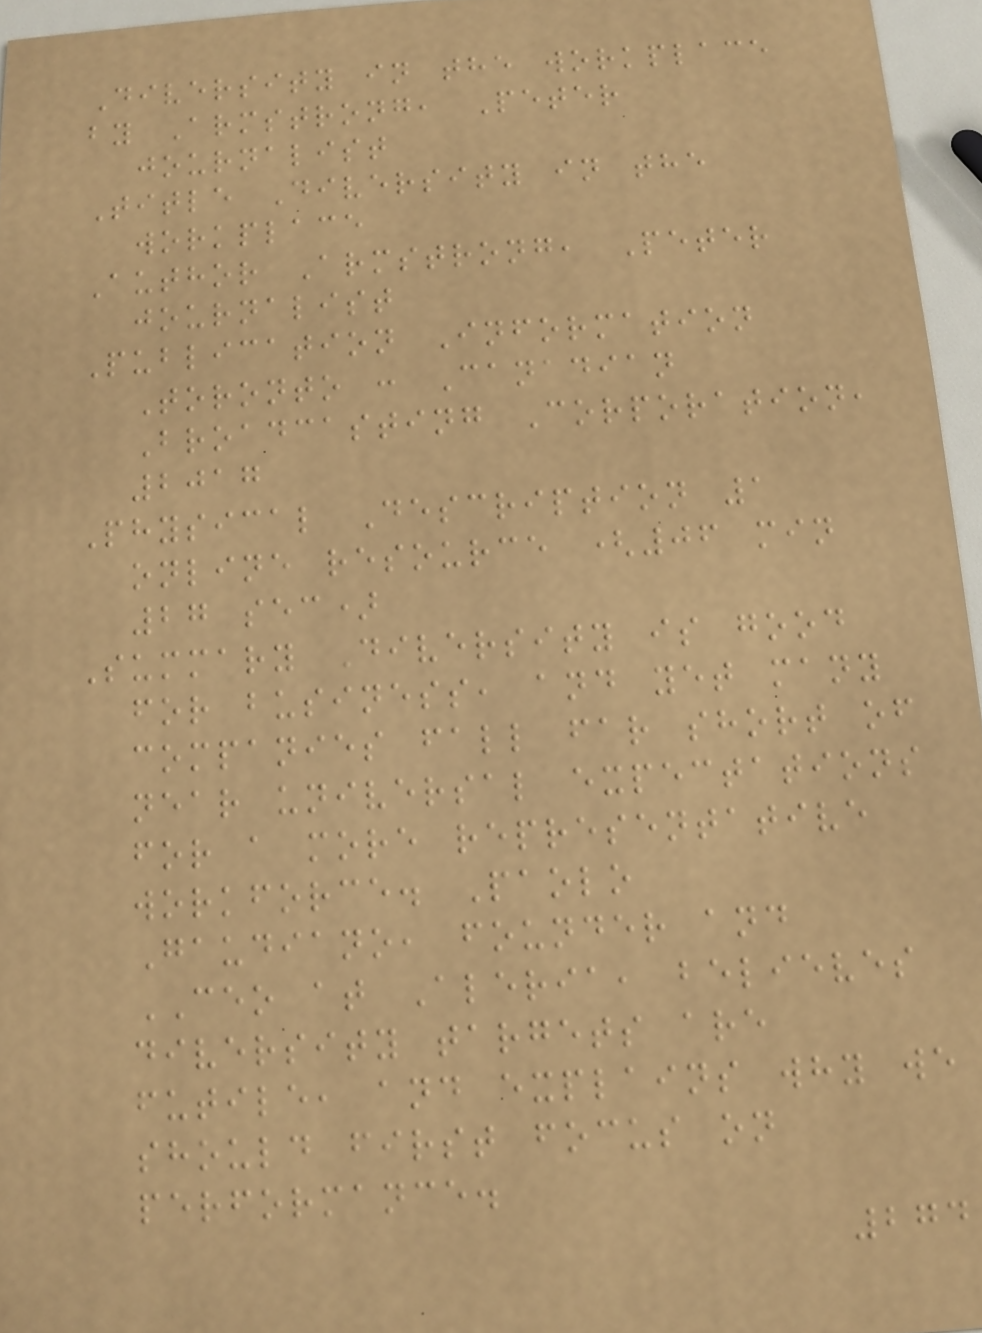Diversity in the workplace
by Armstrong, Peter
journalist
Title Diversity in the
workplace
Author Armstrong, Peter
journalist
Publication Information
Toronto : Canadian
Broadcasting Corporation,
2017
Physical Description 1
online resource (06 min
27 sec)
Summary Diversity is good
for business, and yet many
companies fall far short of
near universal expectations
for a more representative
workforce. Paolo
Gaudiano, founder and
CEO at Aleria, believes
diversity targets are
futile, and explains why we
should first focus on
performance.
274
